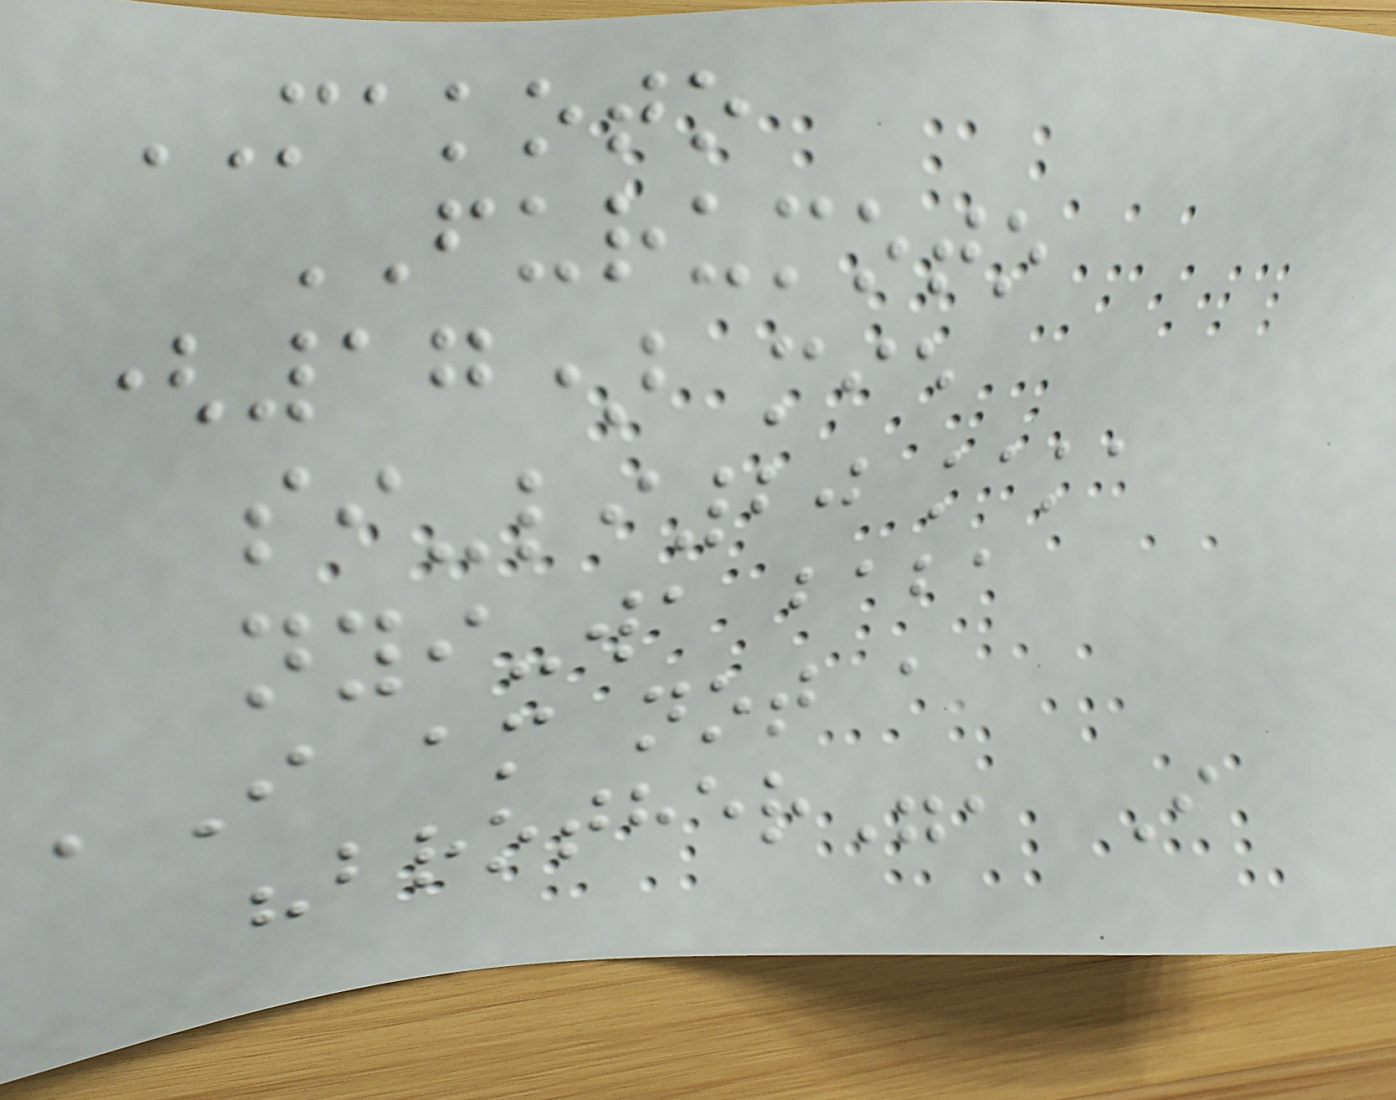MAKOTO
FURUMOTO
(17) mie
si-li20 kaka
nyi-wa baba
'I am not a
"brother", I
